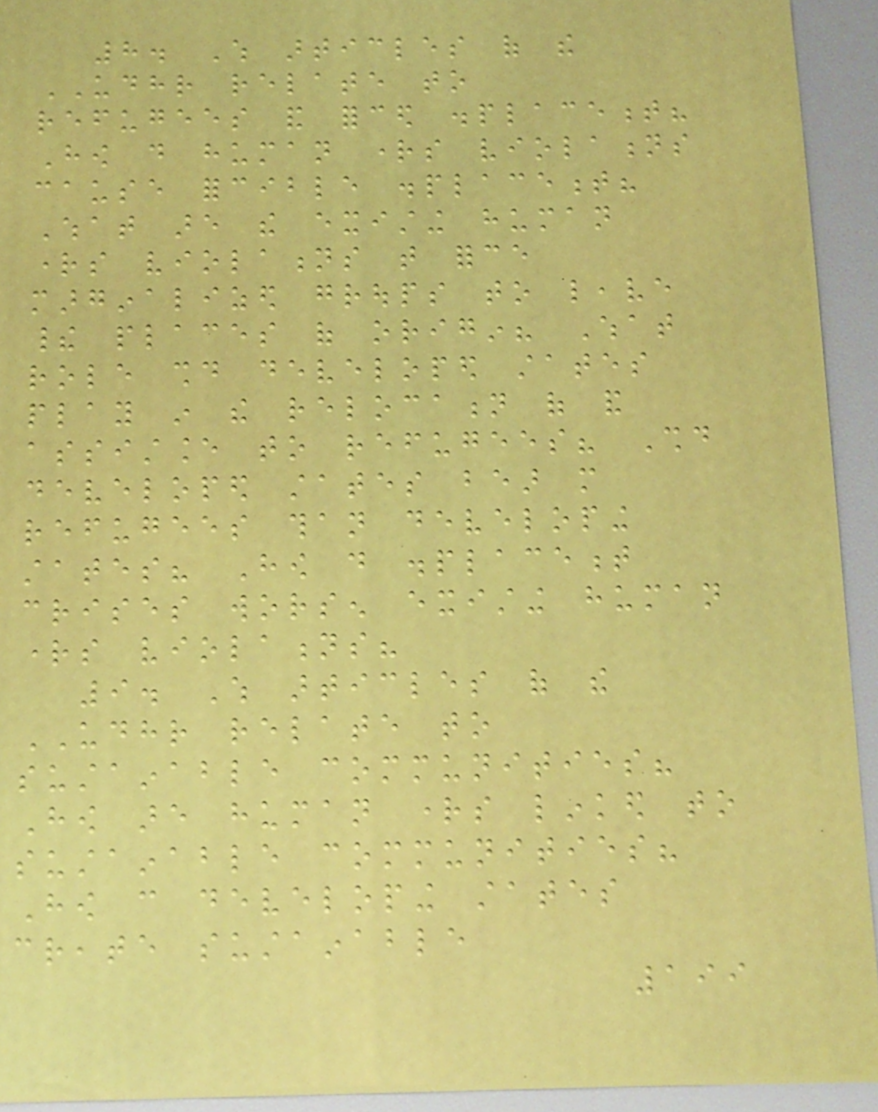8. Which articles of the
UDHR relate to
refugees and forced displacement?
How do human rights violations
cause forcible displacement?
What are the existing human
rights violations that force
marginalized groups to leave
their places of origin? What
role should developed states
play in the relocation of and
assistance to refugees? Should
developed states bear more
refugees than developing
states? How do displacement
crises worsen existing human
rights violations?
9. Which articles of the
UDHR relate to
sustainable communities?
How are human rights linked to
sustainable communities?
How can developing states
create sustainable
199
